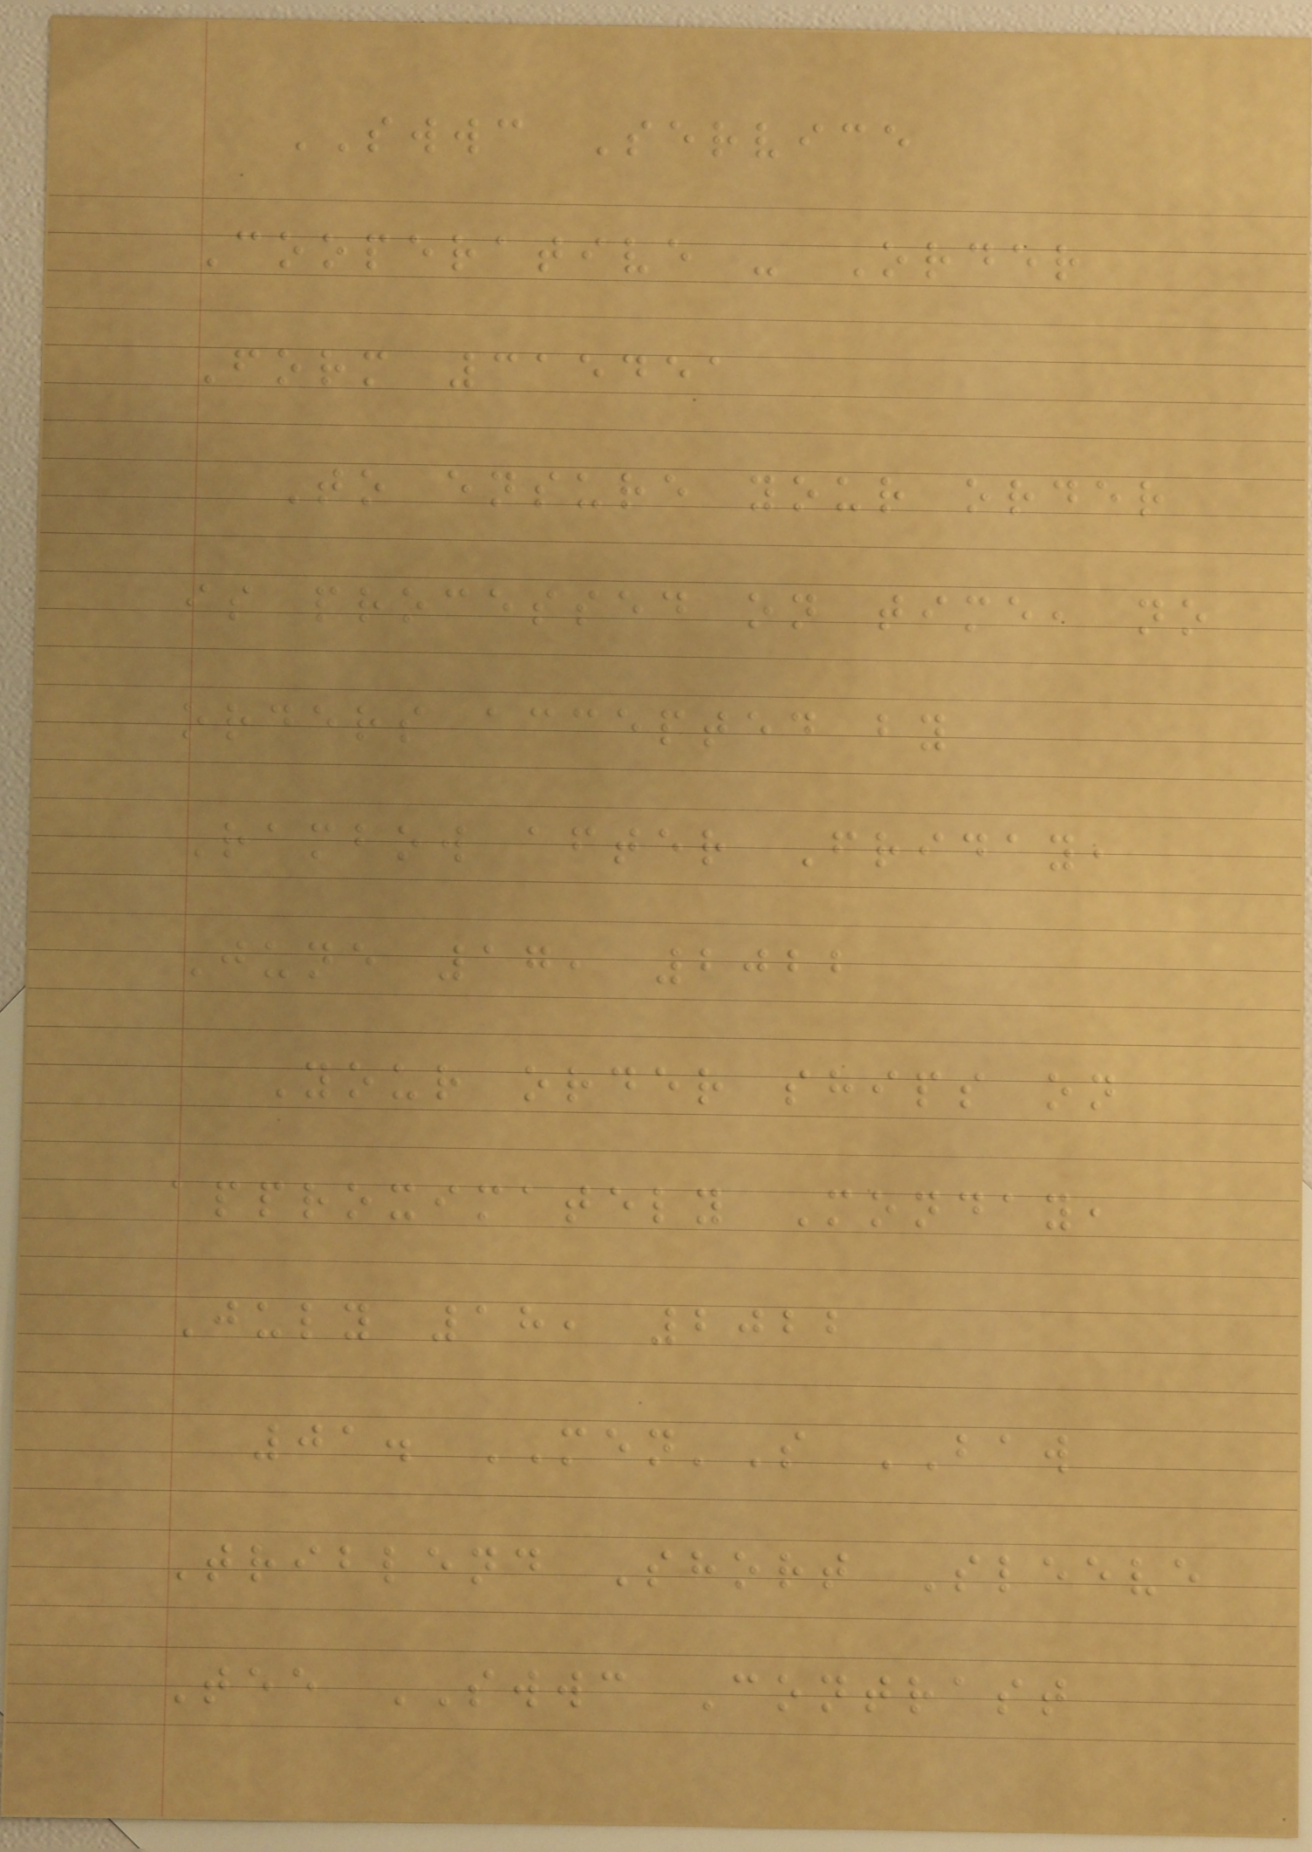SWWC Service
Cooperative - Order
Form 315451
To ensure your order
is processed on time, no
orders accepted by
Rambow after Friday,
June 17, 2022
Your order ships on
approximately Monday,
July 18, 2022
01. MEN'S BAW
Triblend Short Sleeve
Tee SWWC Contrast
